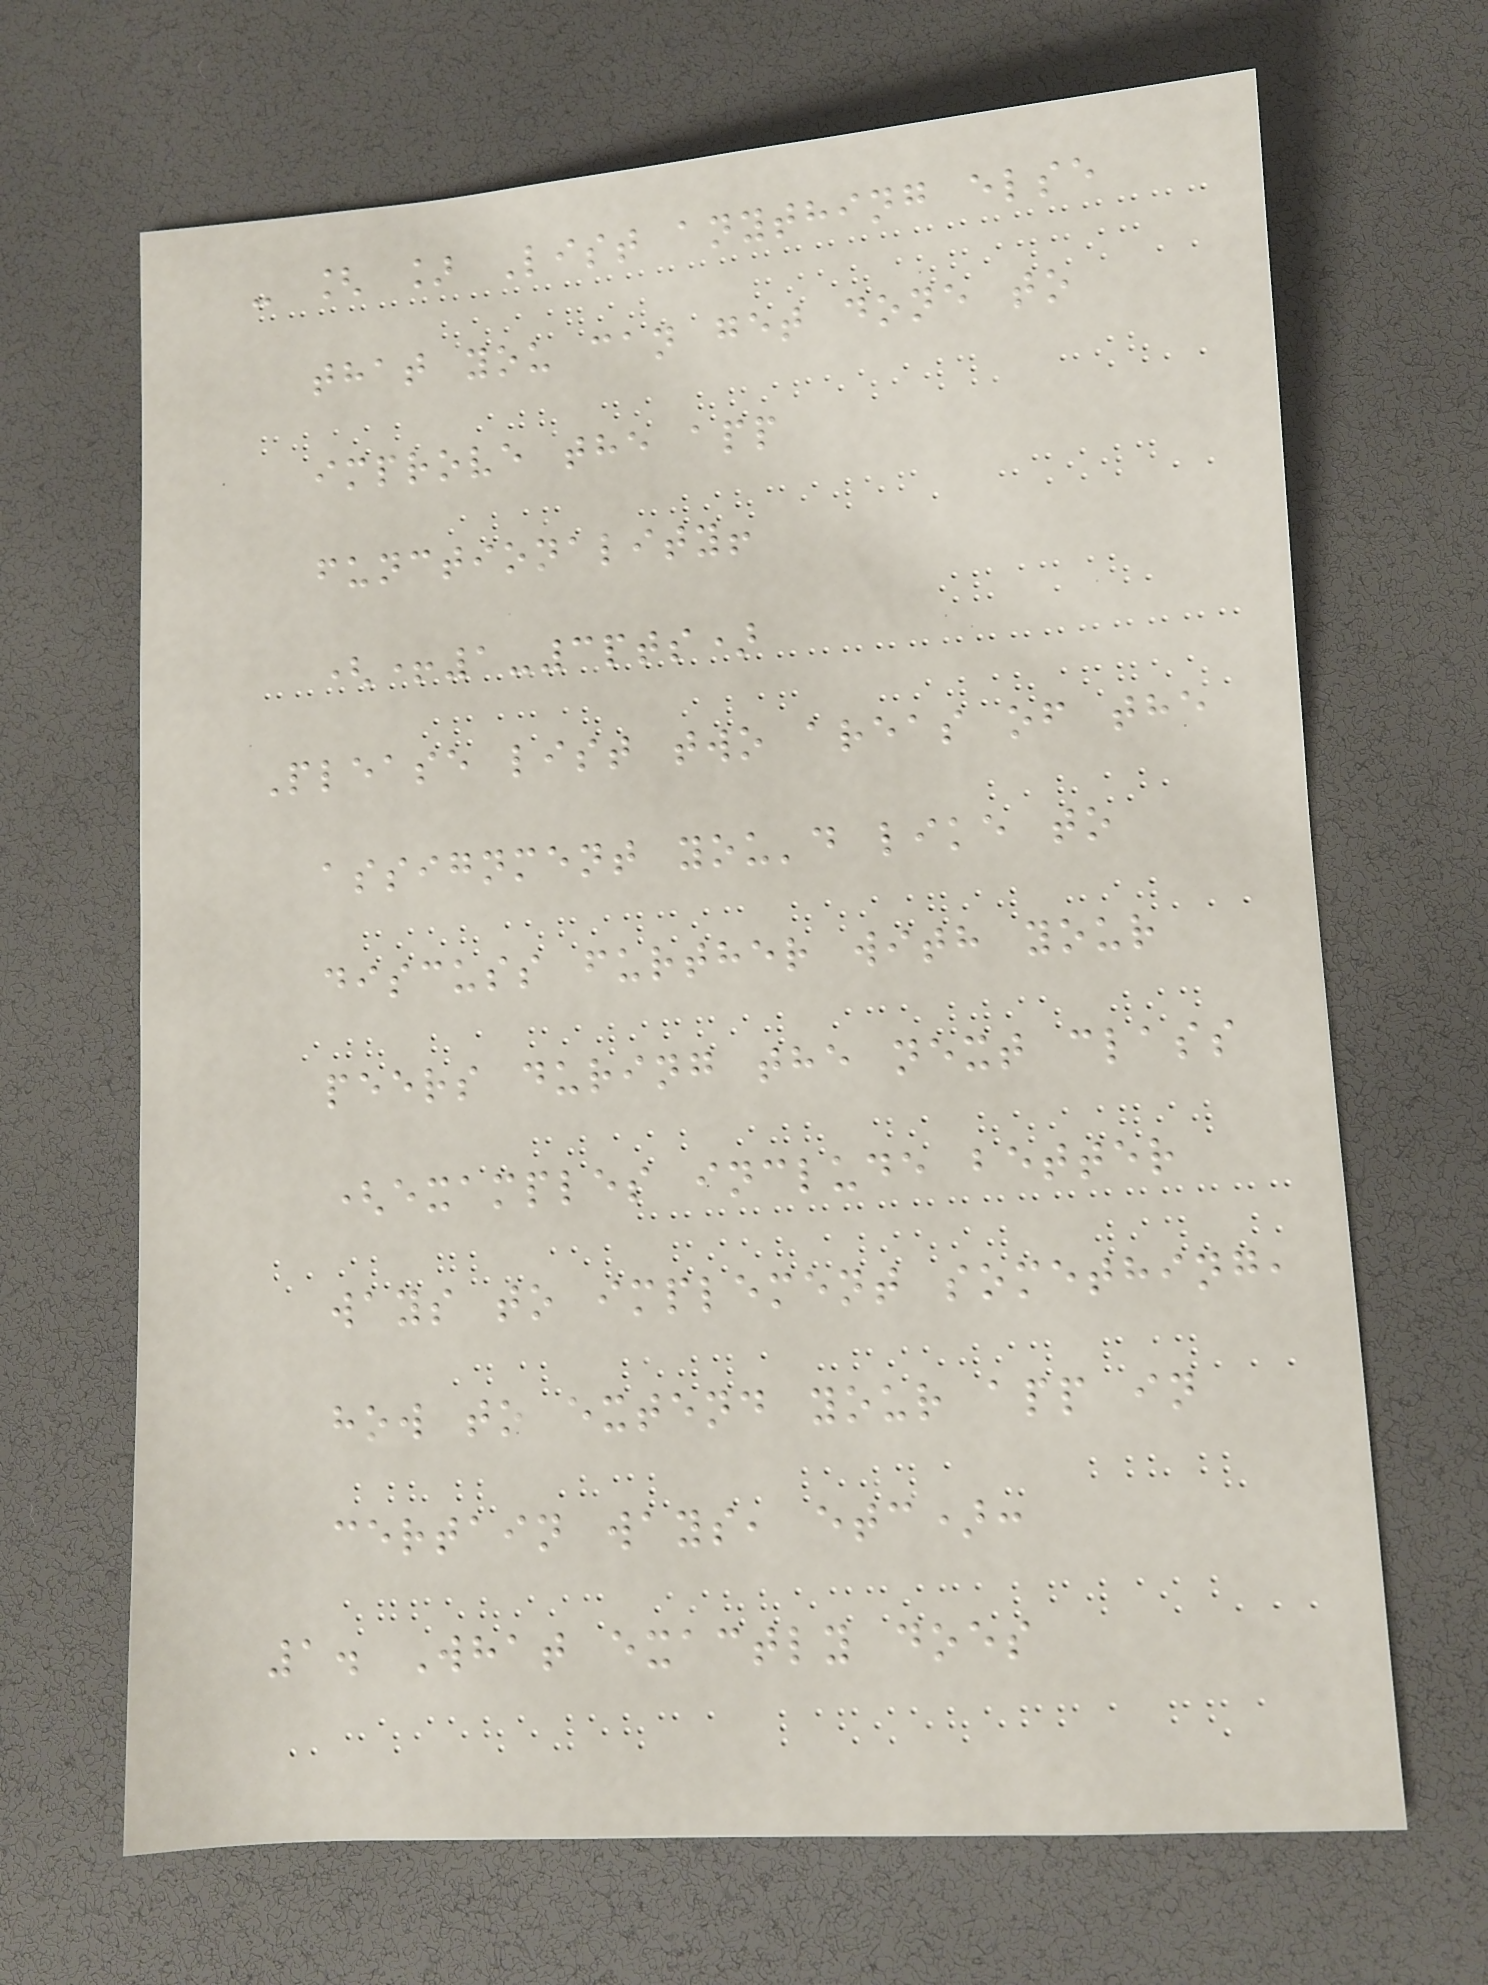- [ ] List anything else
that you can get done to
improve the app
functionality!
(+1-3pts)
Please list two areas of the
assignment you'd like to
discuss further with your
peers during the next class
(examples include better
ways to implement something,
how to extend your app in
certain ways, etc):
1. What exactly does
